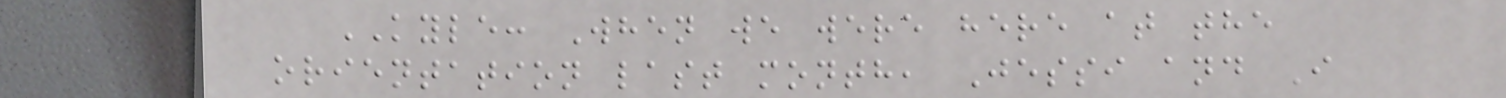KYLE: When we were here at the
orientation last month, Jessi and I
